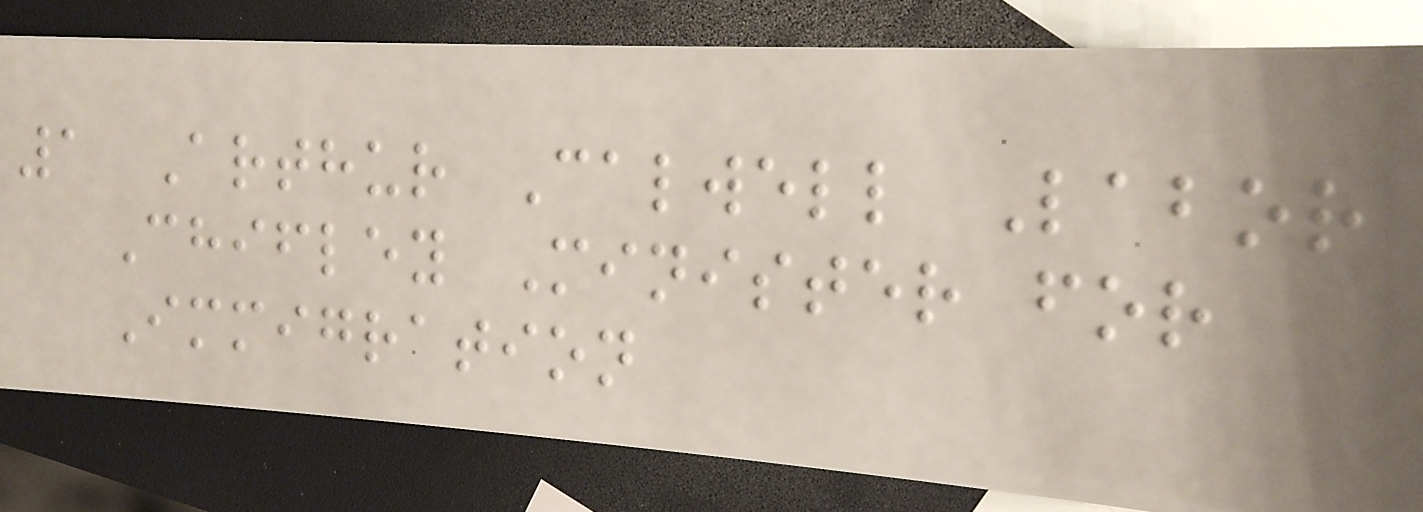1 Arthur Calwell Labor
Chifley Minister for
Immigration
